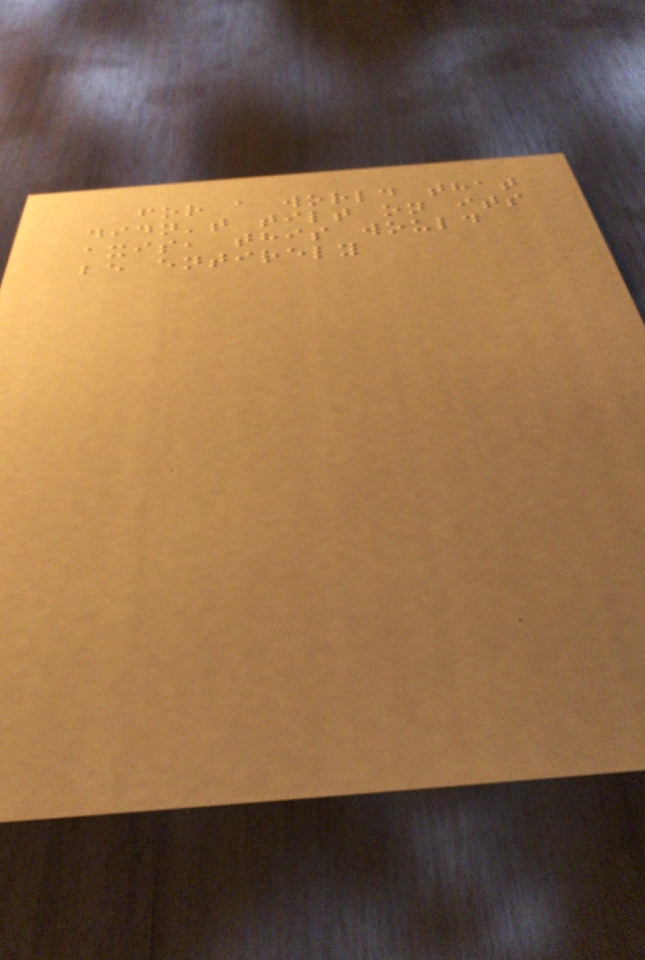for a world that
didn't tilt on its
axis, this would
be entirely
